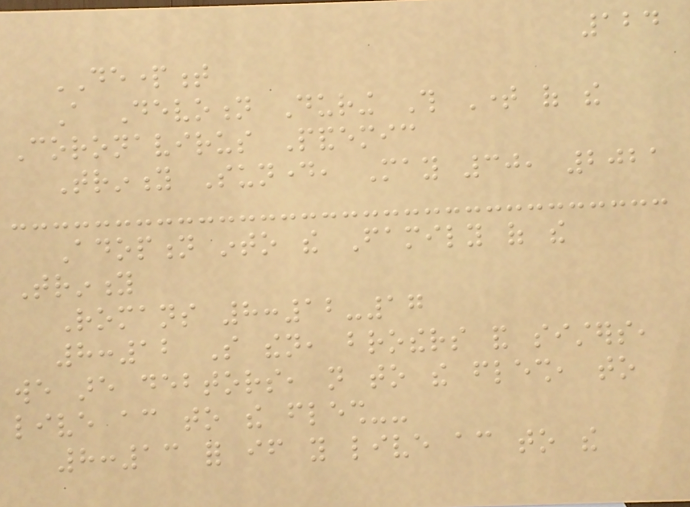124
DEPARTMENT
A Devotion During This Time of the
Coronavirus Pandemic
Trinity Sunday, May 30, 2021
Adoption into the Family of the
Trinity
Romans 8:12-17
8:12 So then, brothers and sisters,
we are debtors, not to the flesh, to
live according to the flesh--
8:13 for if you live according to the
